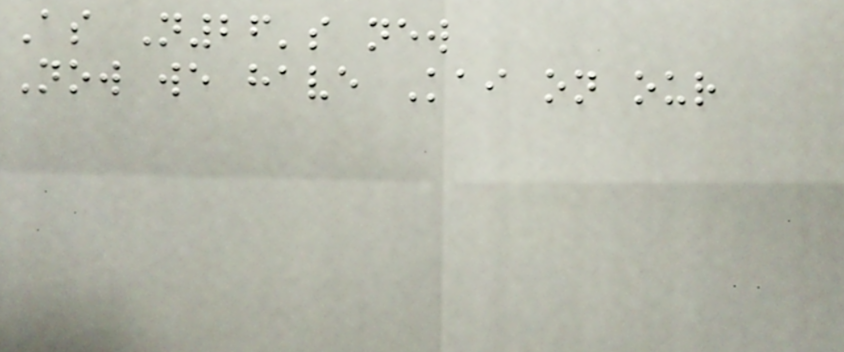As N26's new
Now we have Kai on our
